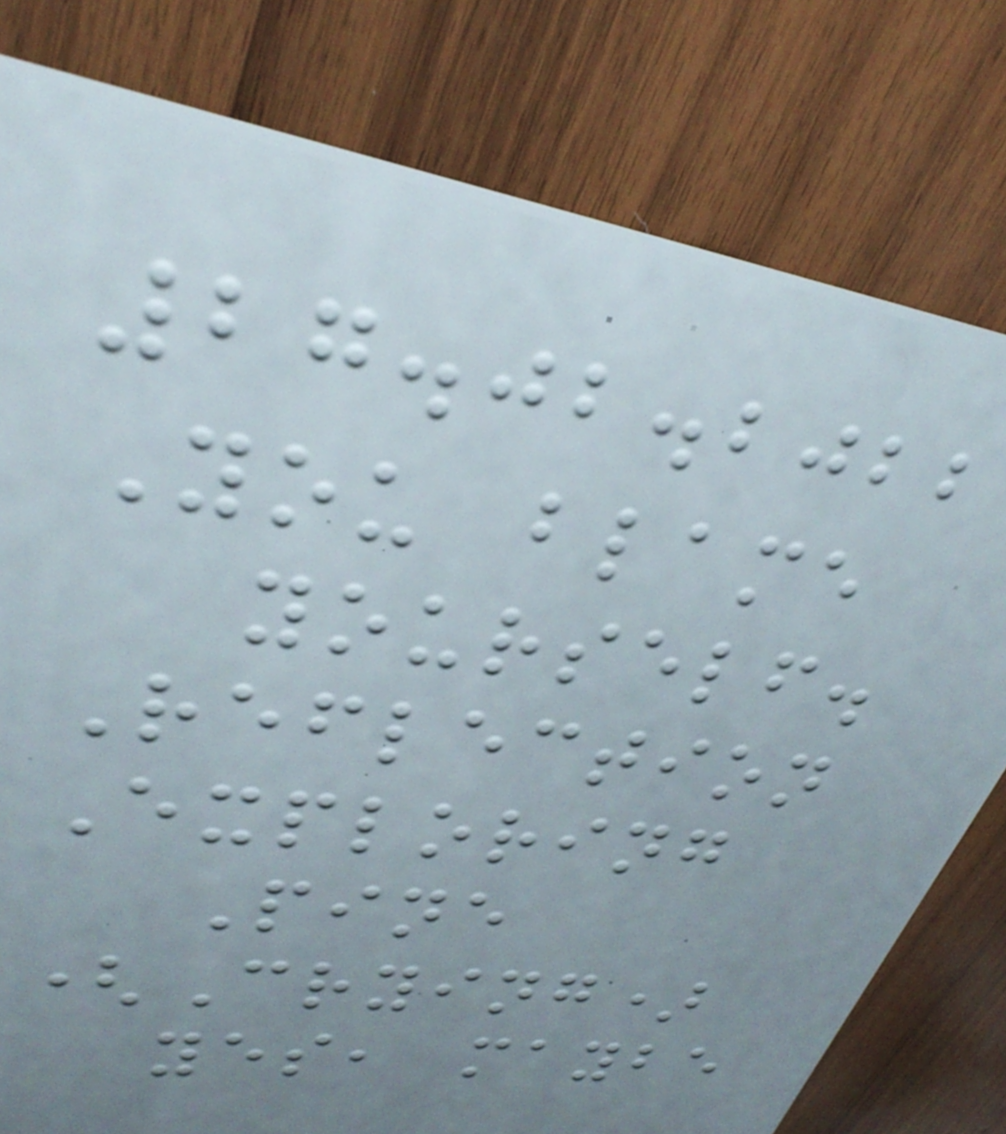27.02.2022
You blame
yourself.
Reflection
Exploring
Pine
(Crying)
yes, maybe
